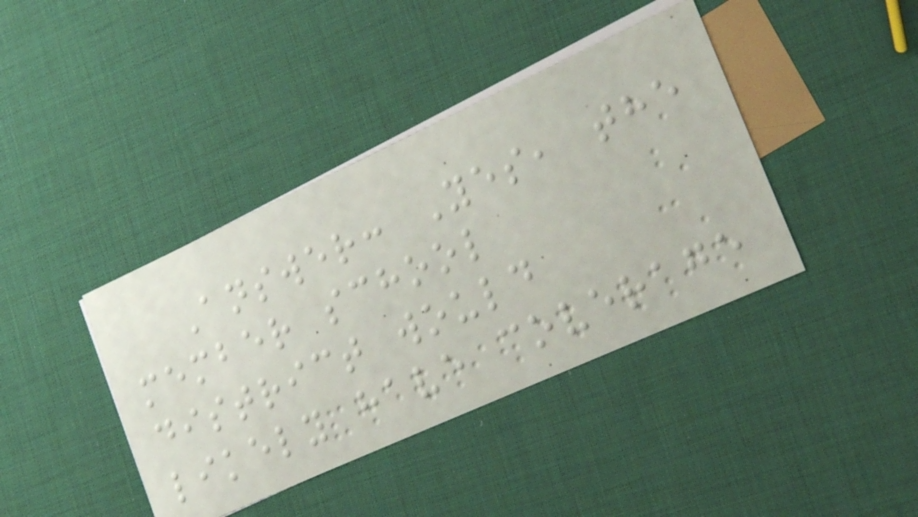Answer: Yes, the
member school
district would
likely have coverage
